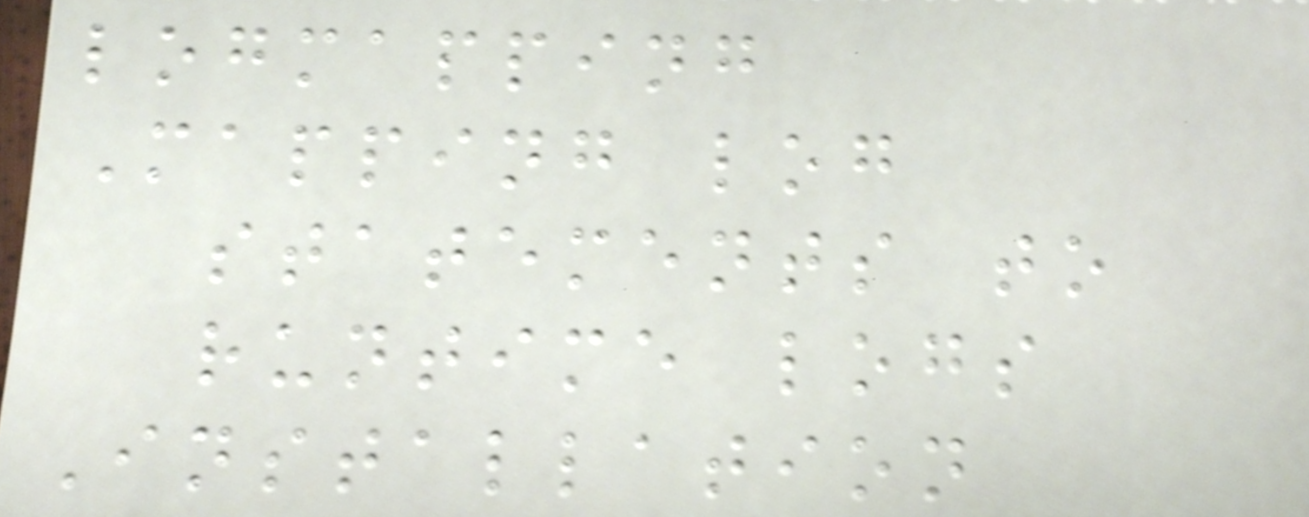logmapping
Mapping log
statements to
runtime logs
Installation
